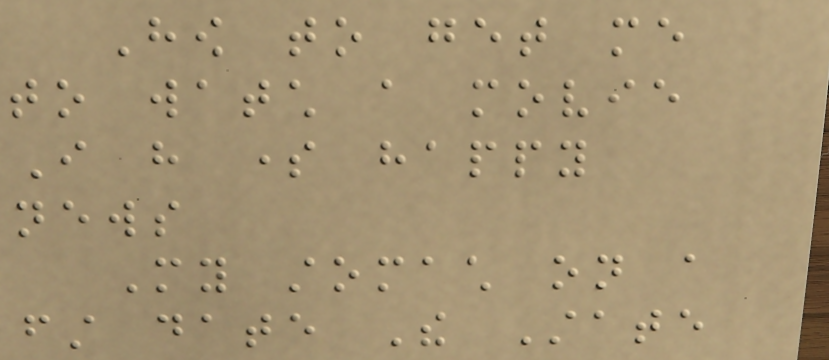How to get me
to watch a movie
I have some happy
news
My stomach on a
first date The State
